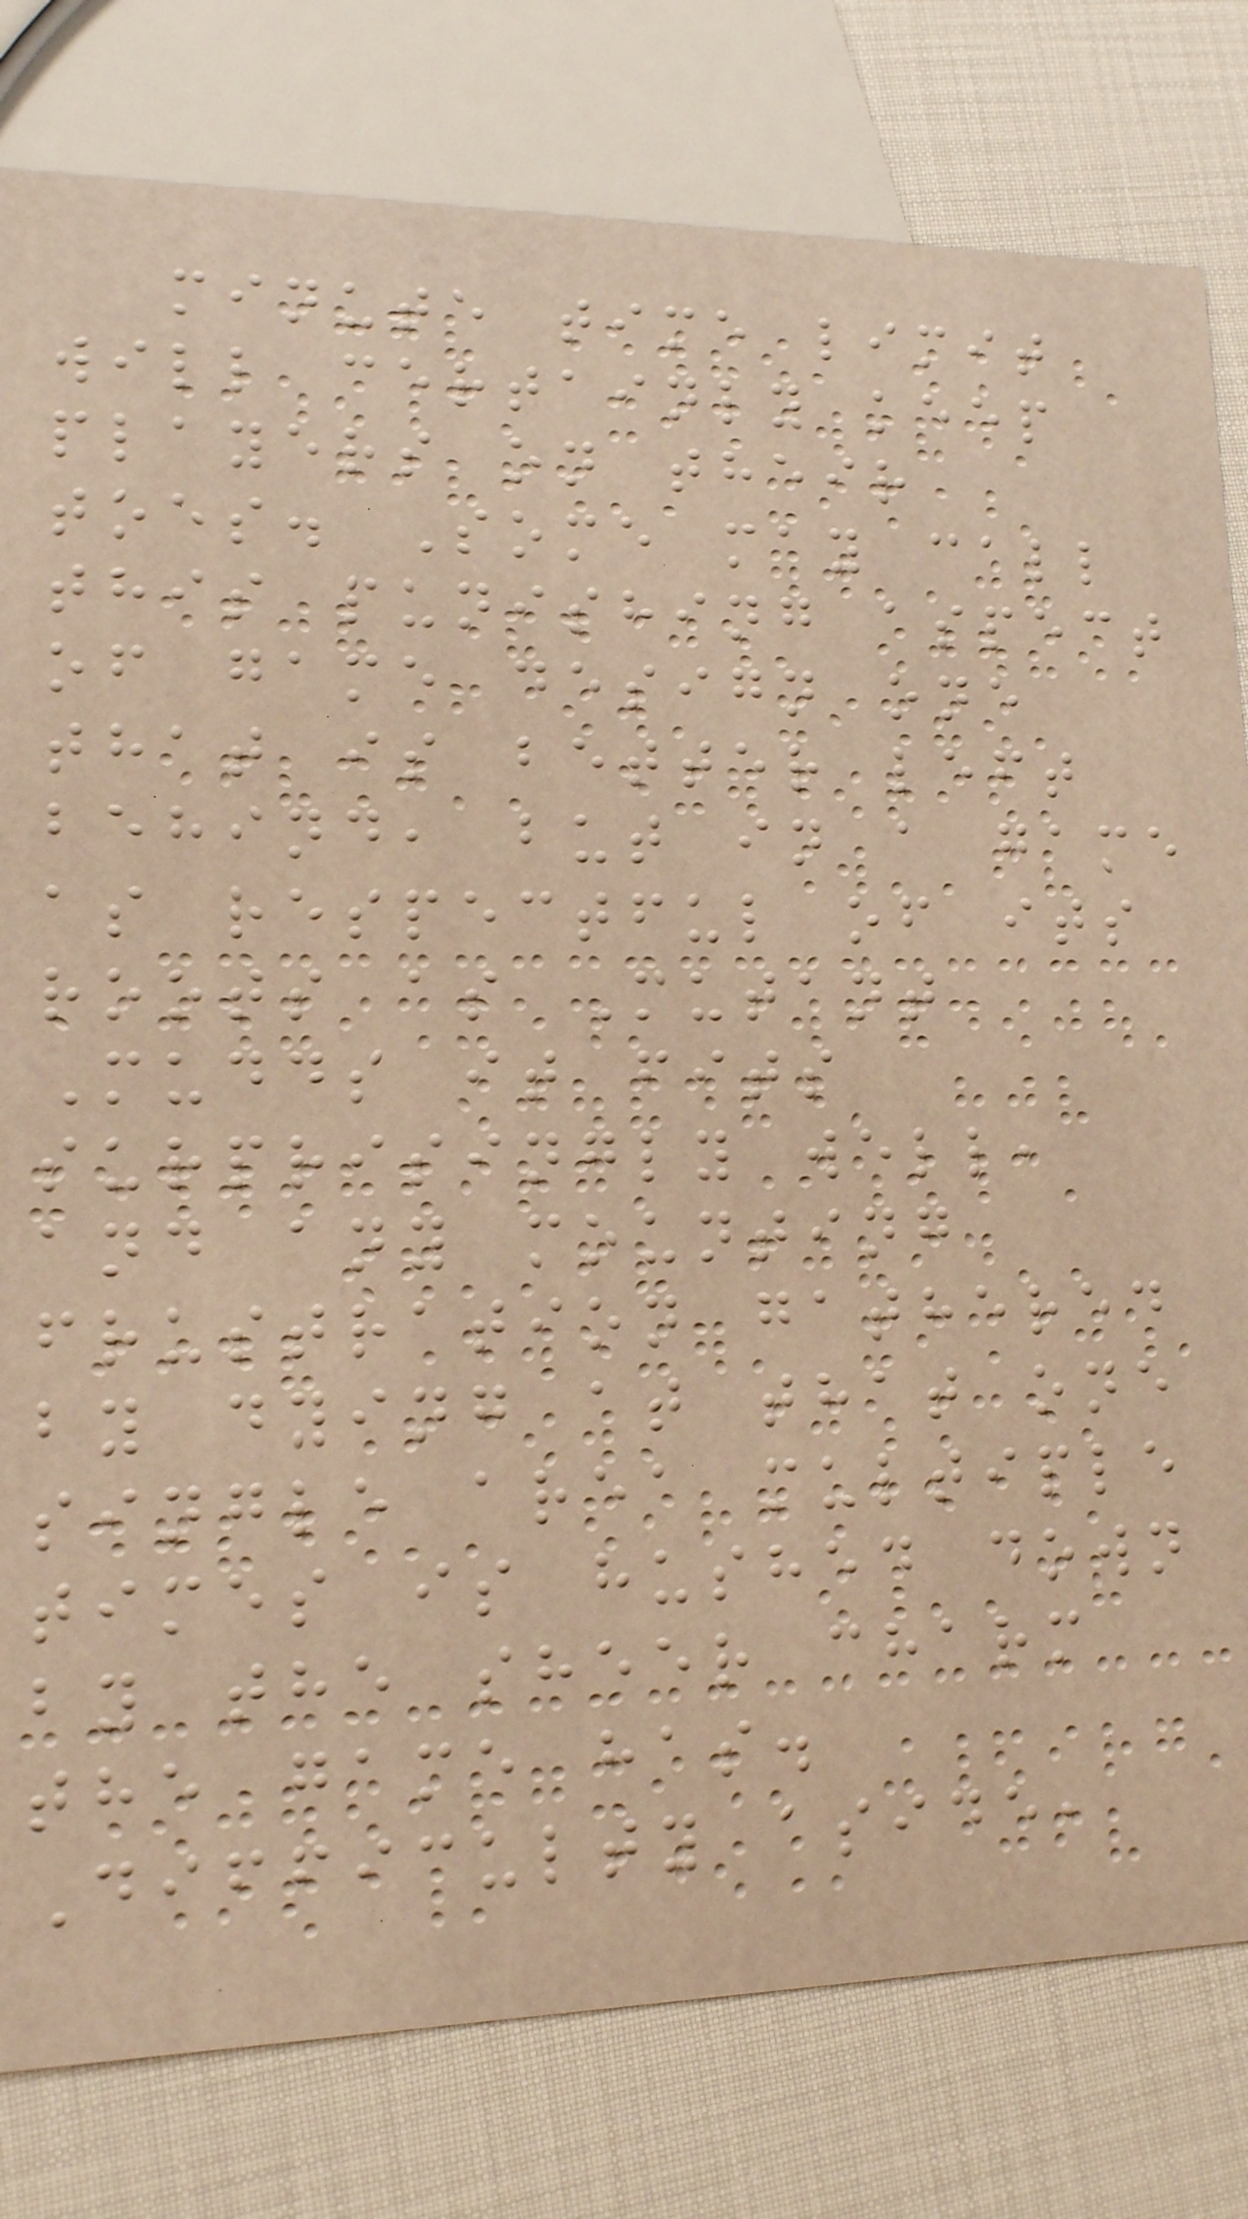minute time limit
will certainly keep
players on their
toes. Some may call
this punishing aspect
of game design one
that is better left
behind, but in a game
as respectful of its
roots as Mutant
Mudds it fits
surprisingly well,
and any mounting
frustration gathered
by dying at that one
single area multiple
times is hushed down
by the sheer charm
the game has.
Difficulty aside,
